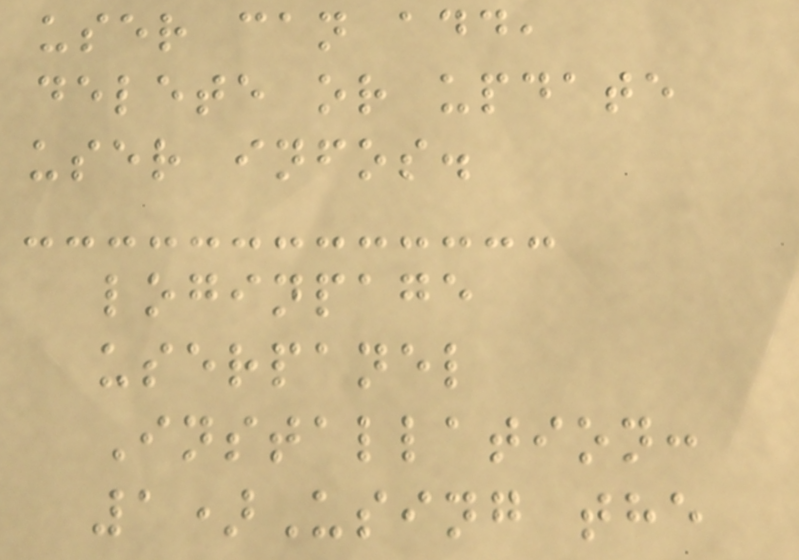user can add,
delete or update
user infos.
loginpage
userpanel
Installation:
1)Using the
